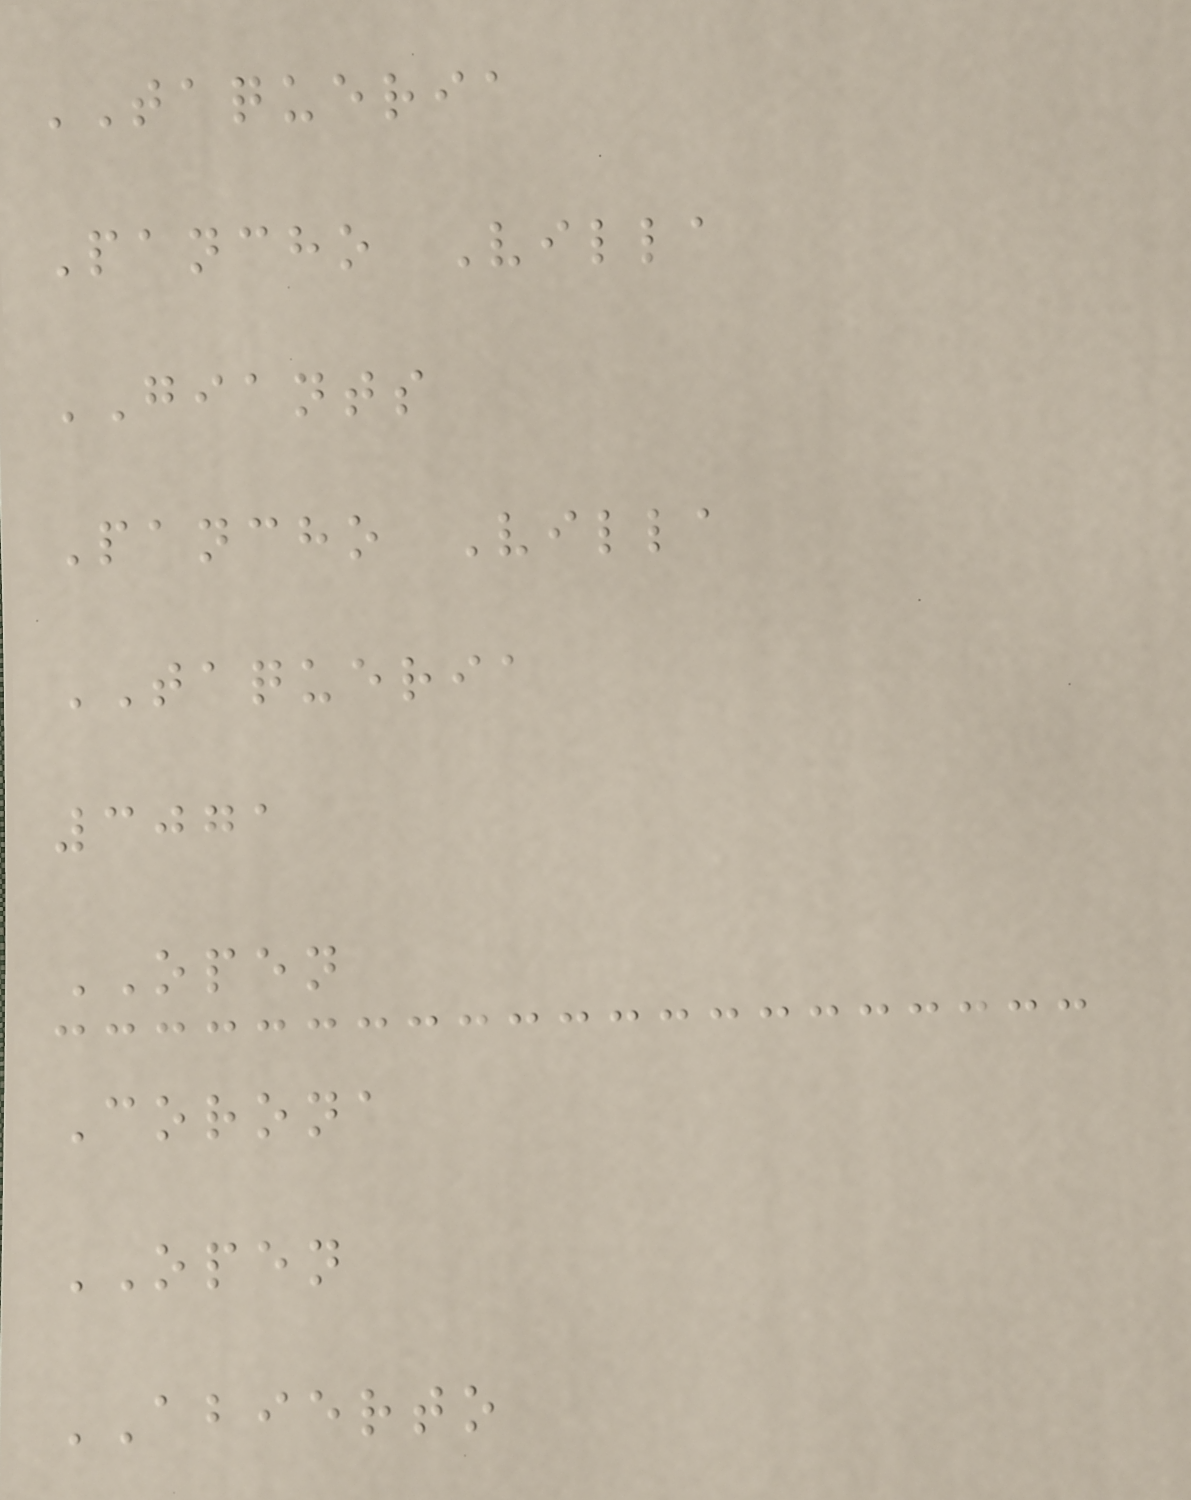TAQUERIA
Pancho Villa
GIANTS
Pancho Villa
TAQUERIA
3071
OPEN
Corona
OPEN
ABIERTO
